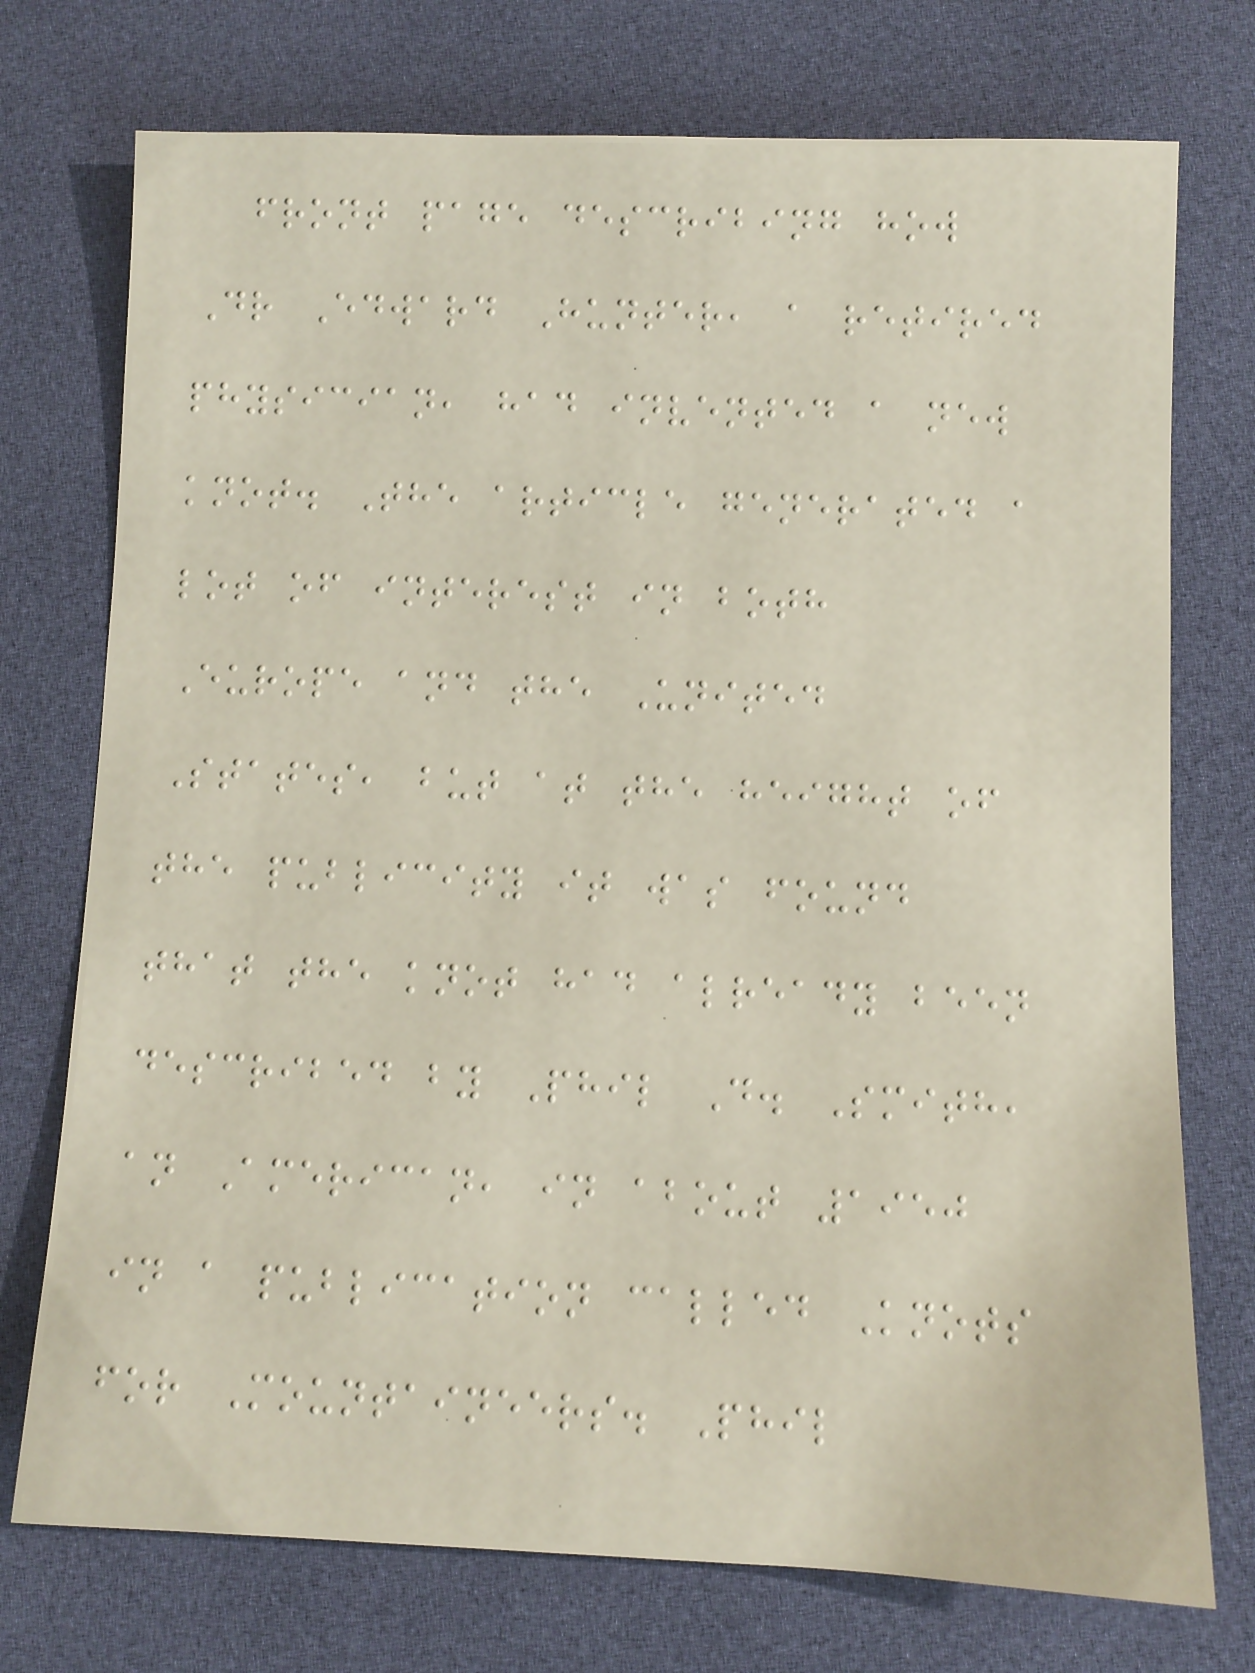front page describing how
Dr Edward Hunter, a retired
physician, had invented a new
knot. The article generated a
lot of interest in both
Europe and the United
States, but at the height of
the publicity it was found
that the knot had already been
described by Phil D. Smith,
an American, in about 1950
in a publication called Knots
for Mountaineers. Phil
